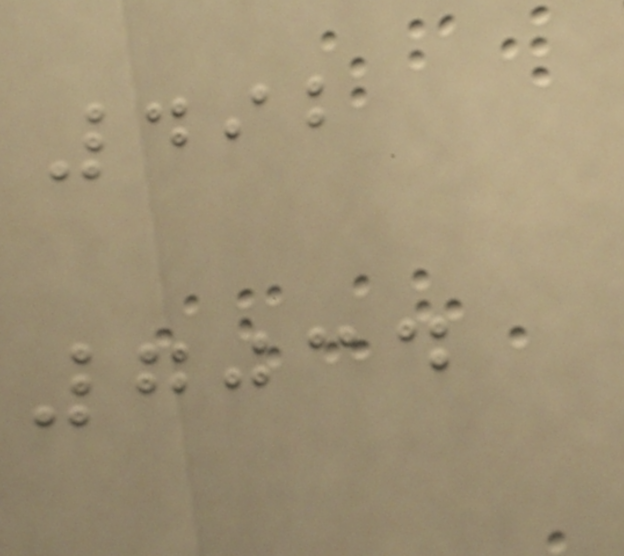492
7034
